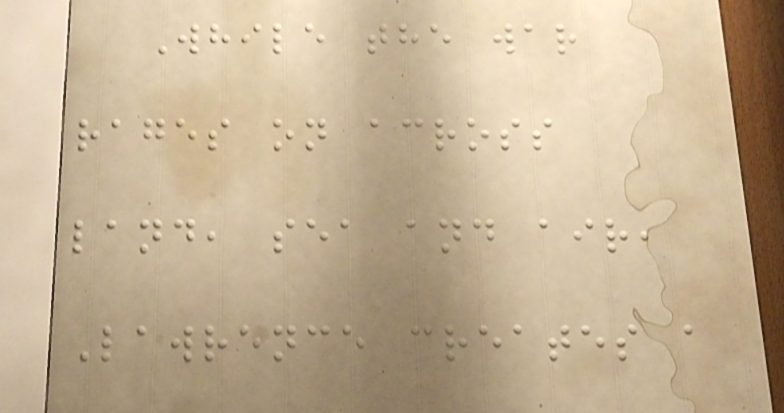While the war
rages on across
land, sea and air,
Lawrence creates a
